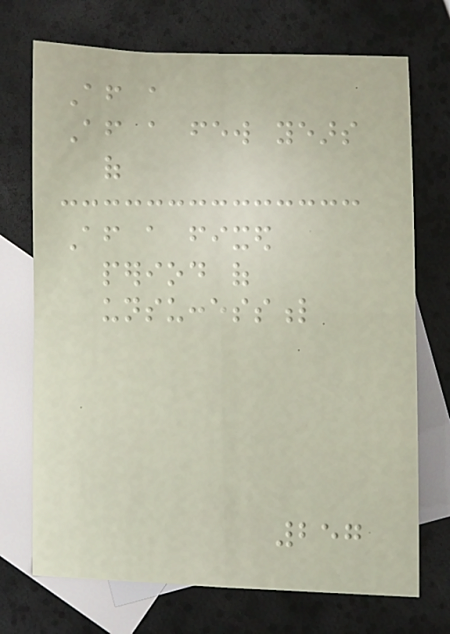After a
After a few years
of
After a fixed
period of
unsuccessful
257
